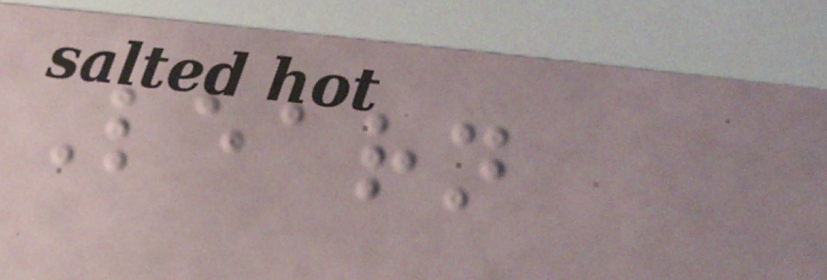Learn
